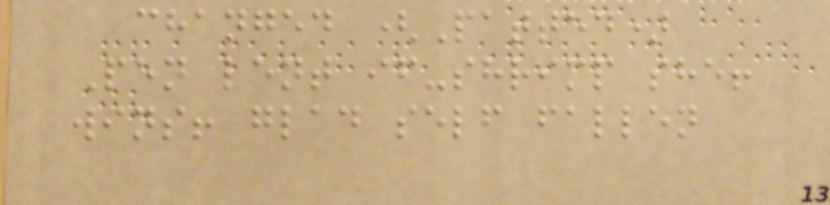changed (Patted)
Pen lent if-shrimp she!
wins! glad self fallen
